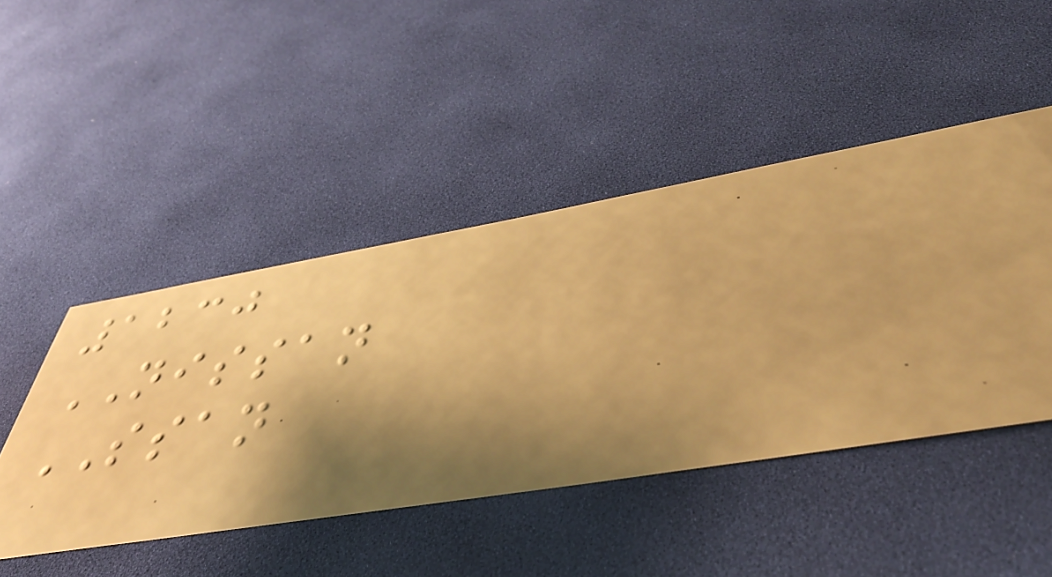1230
NISSAN
SSAN
